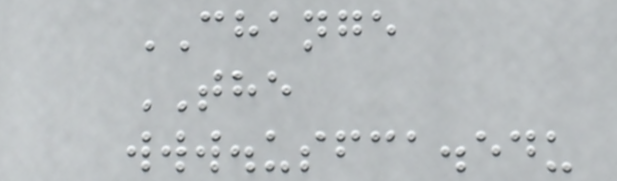CHANGE
THE
www.usfca.edu
